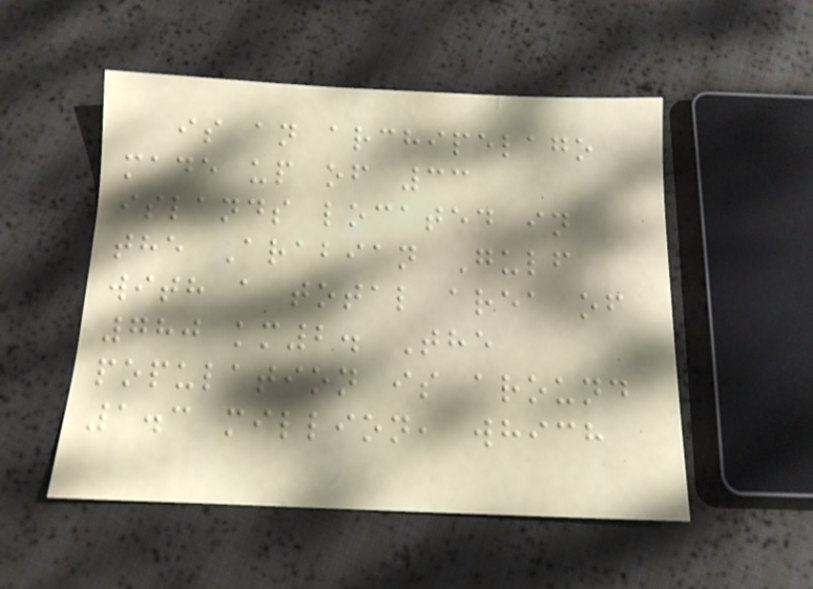is an archipelago
made up of 33
islands located in
the Arabian Gulf
with a total area of
780 km2. The
population is around
1.3 million, which
